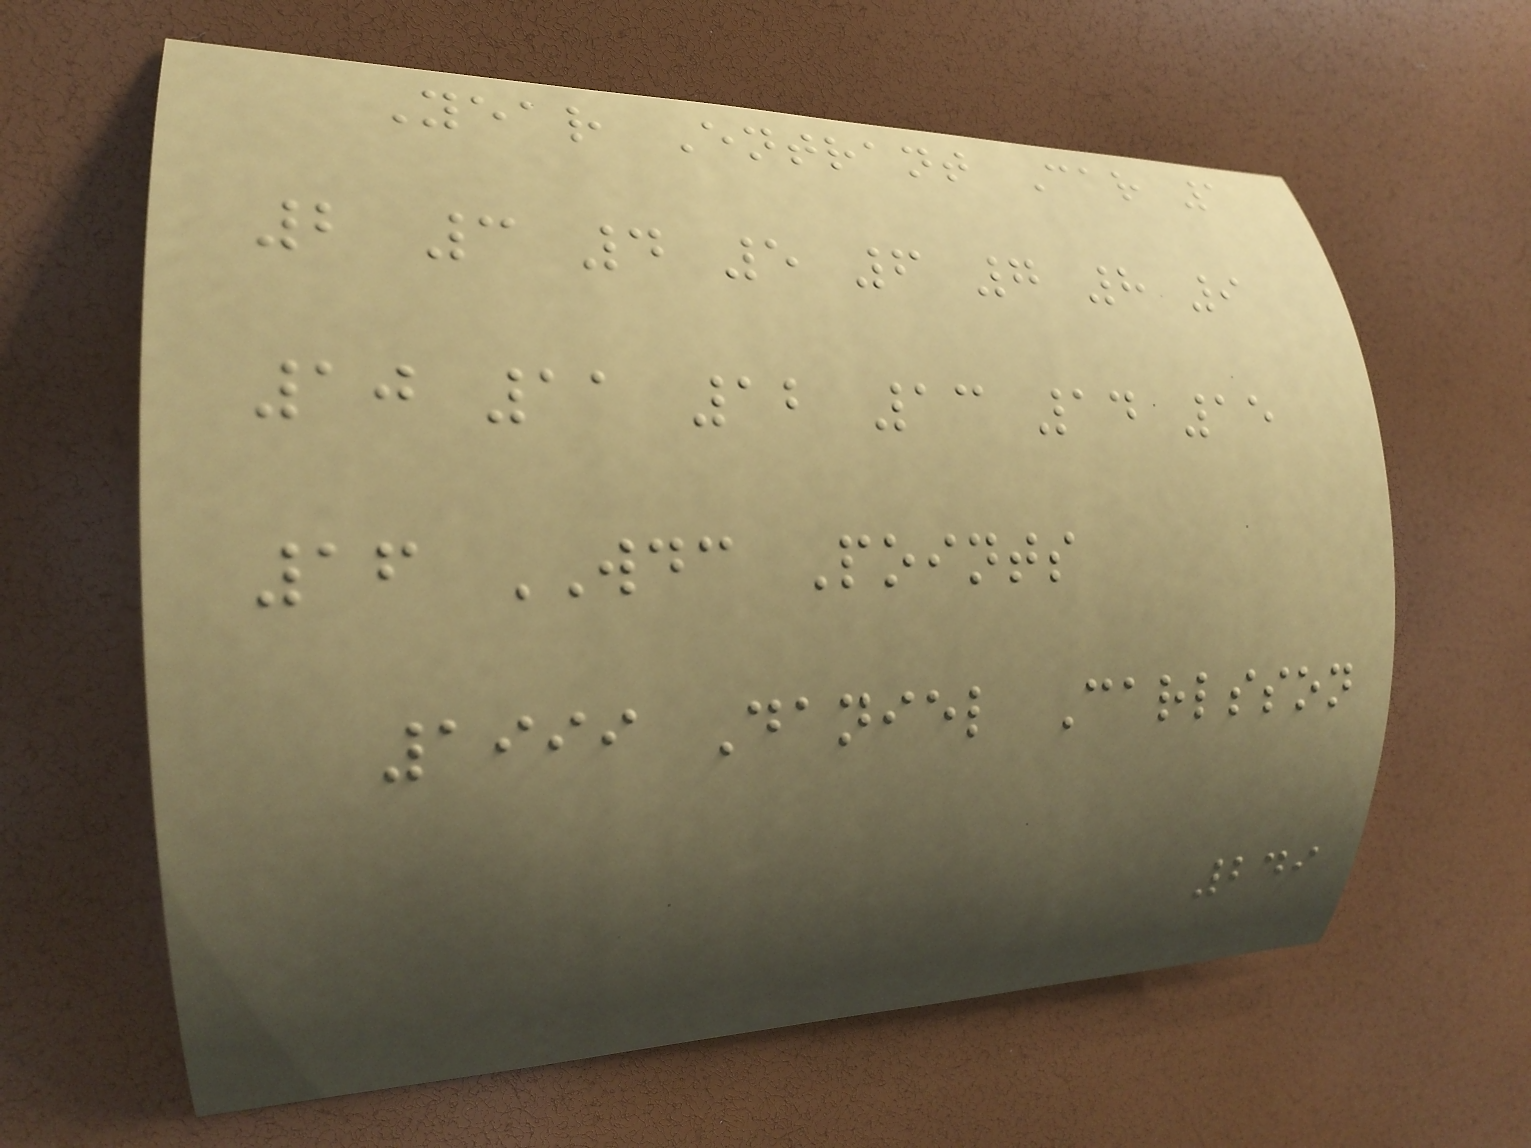Year Entrant Car 1
2 3 4 5 6 7 8 9
10 11 12 13 14 15
16 WDC Points
1999 Daniel Carlsson
249
